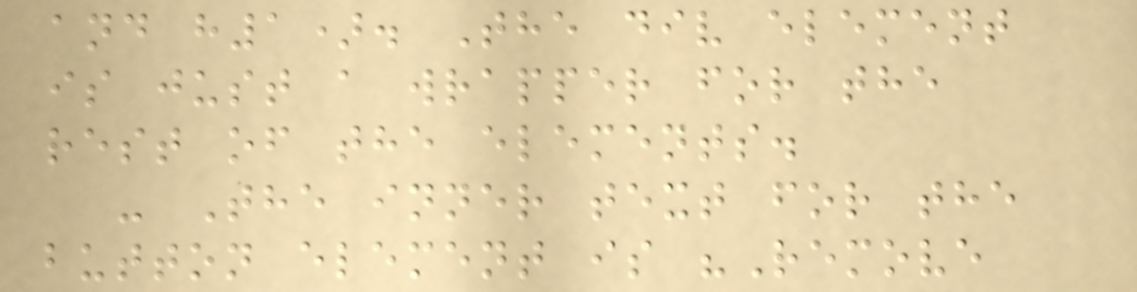and h1). The div element
is just a wrapper for the
rest of the elements.
- The inner text for the
button element is "Remove
